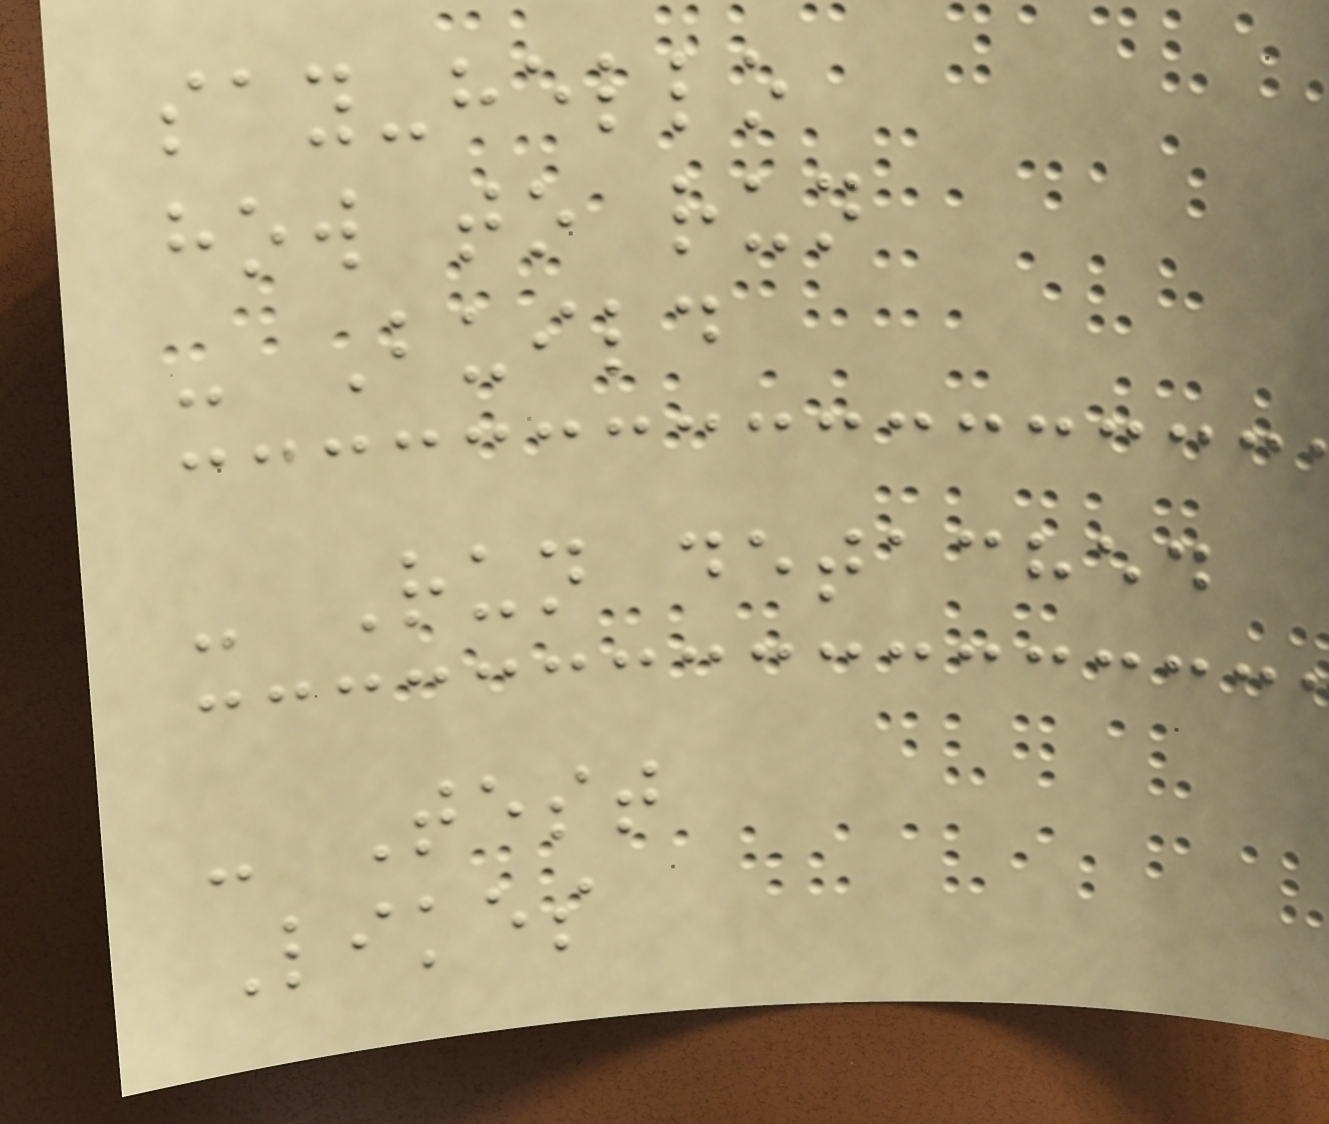say-hello
how to run
- Build
- Run detached
- Test
Likes
